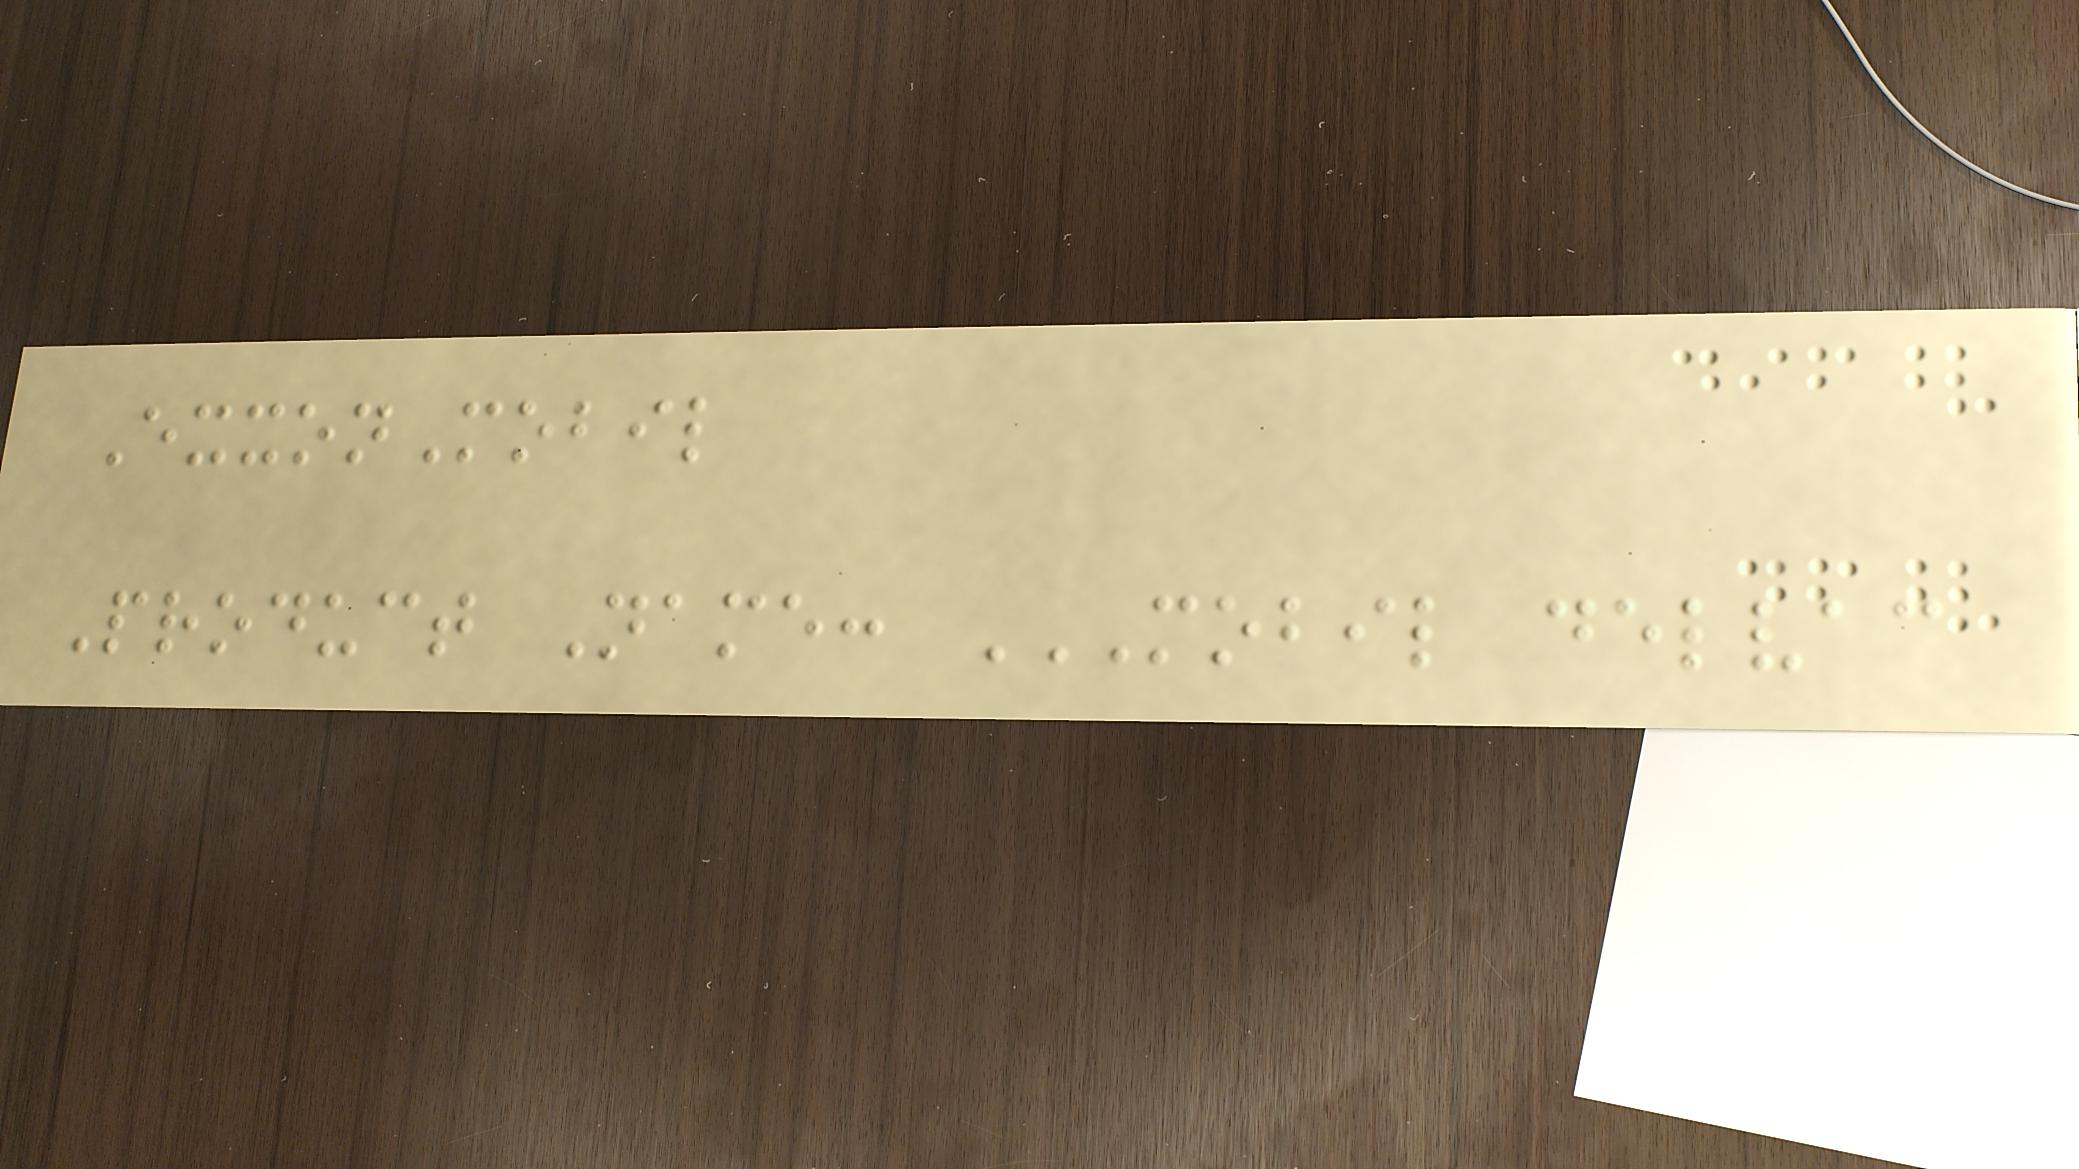ExxonMobil
Product Name: MOBIL DELVAC
